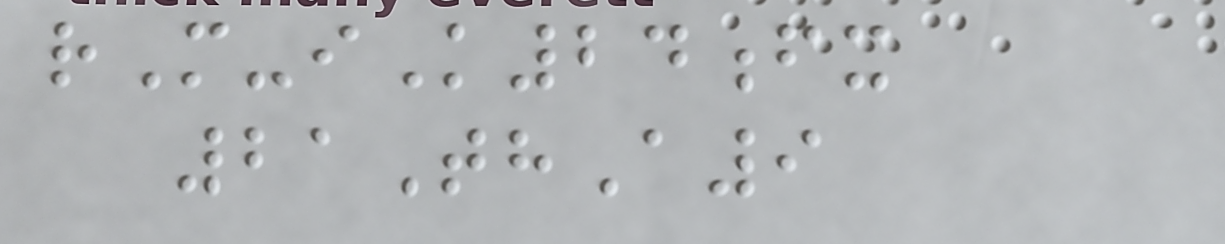rM-iK24fx
21ThA9
